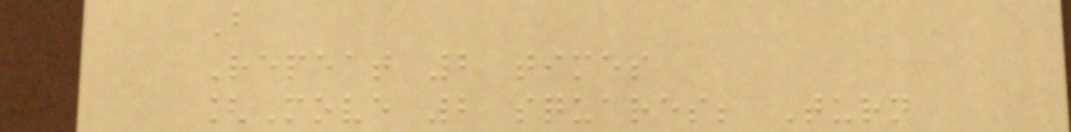B
Repeat 2 times
[Move 2 squares; Turn
